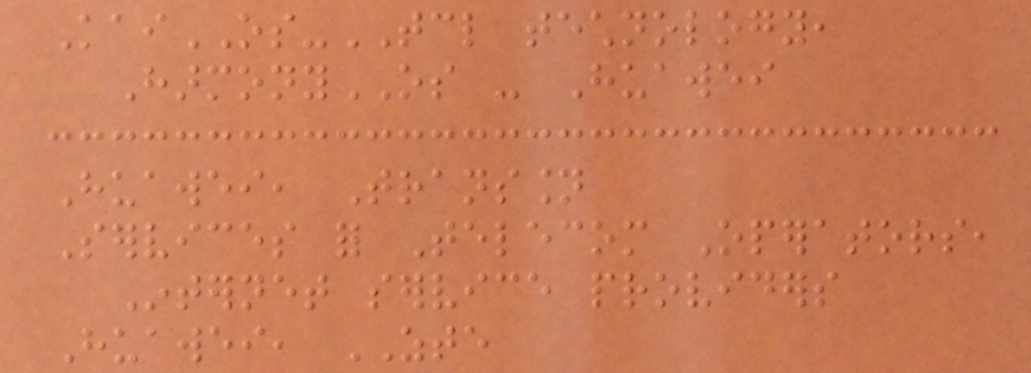KaiOS-TCL technology,
HarmonyOS - Huawei
Huawei, Transsion
Services for Telecom Operators,
Internet service providers
Huawei, ZTE
